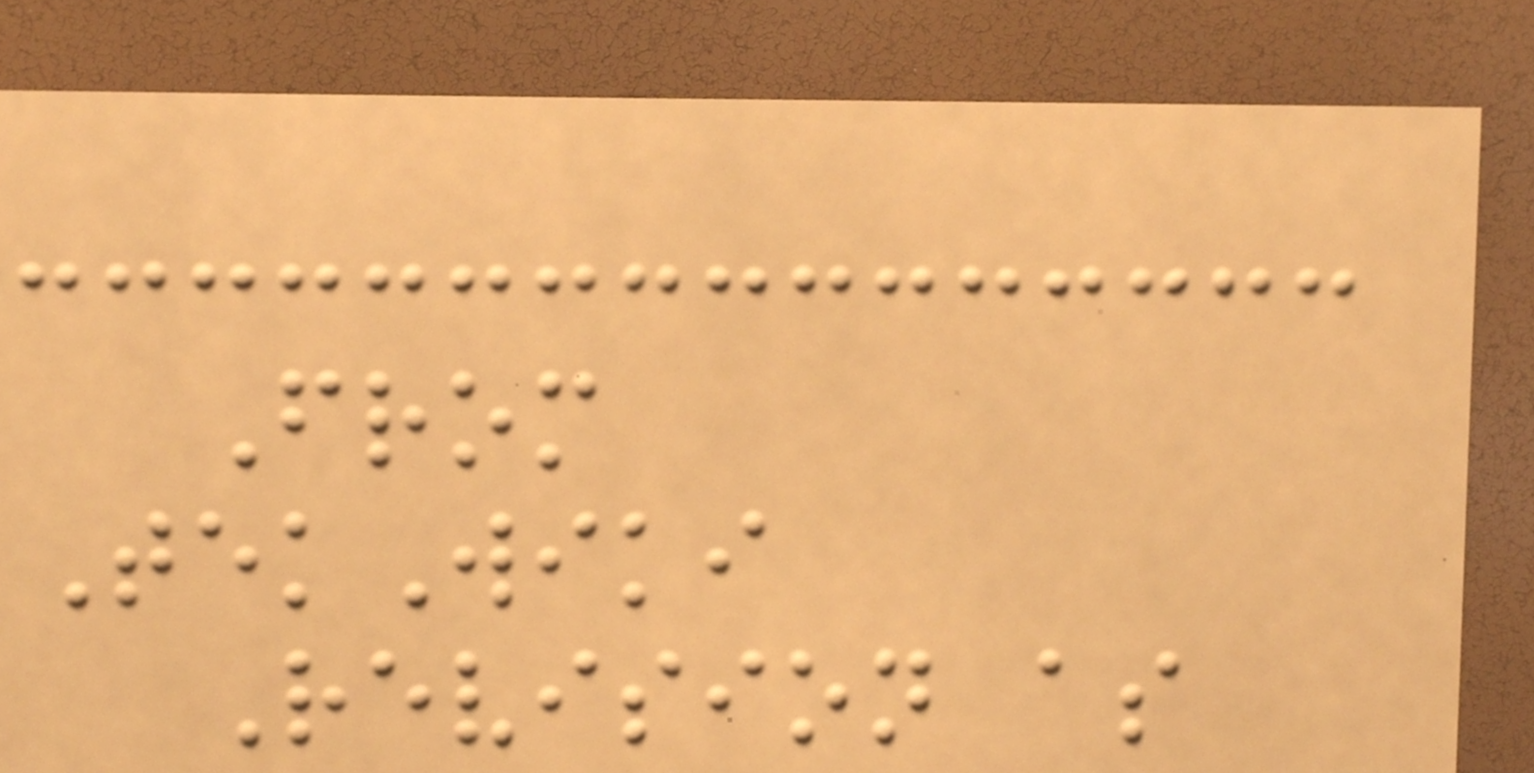From
TekWiki
Revision as
